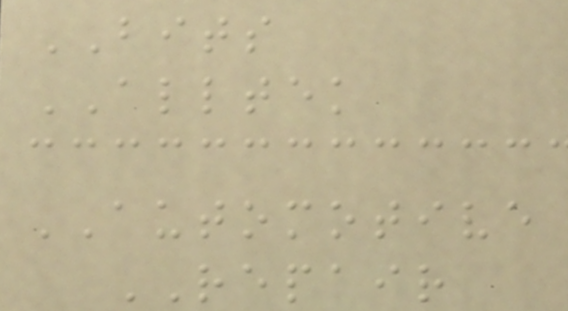BITS
ALLTEK
AUTOMOTIVE
REPAIR
